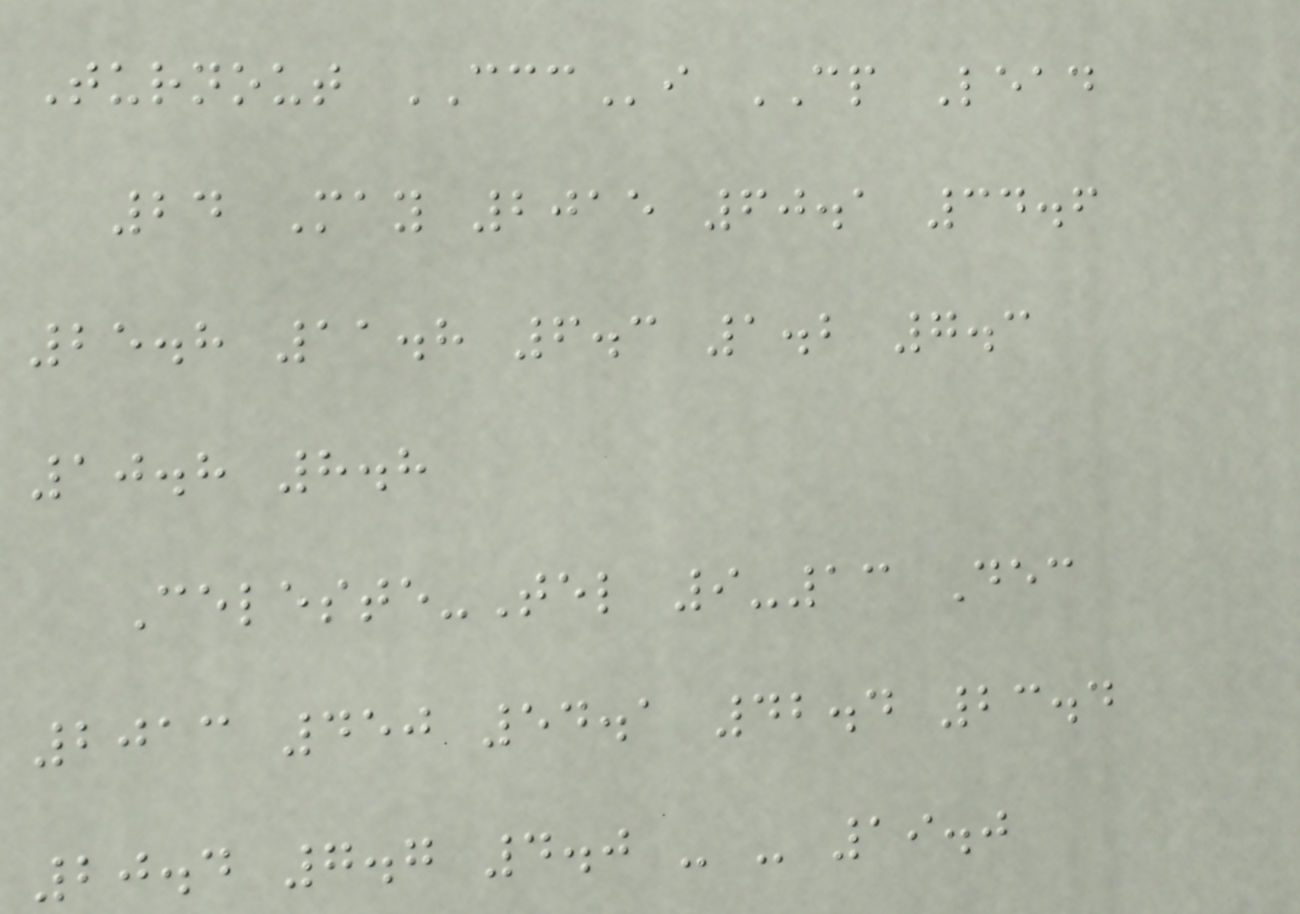Turnout CCCi CP Lead
24 May 2015 60.1 34.6
25.8 11.8 6.3 1.2 7.3
10.8 8.8
Celeste-Tel 9-13 Dec
2013 450 54.1 42.4 23.4
20.4 7.7 4.0 - - 19.0
